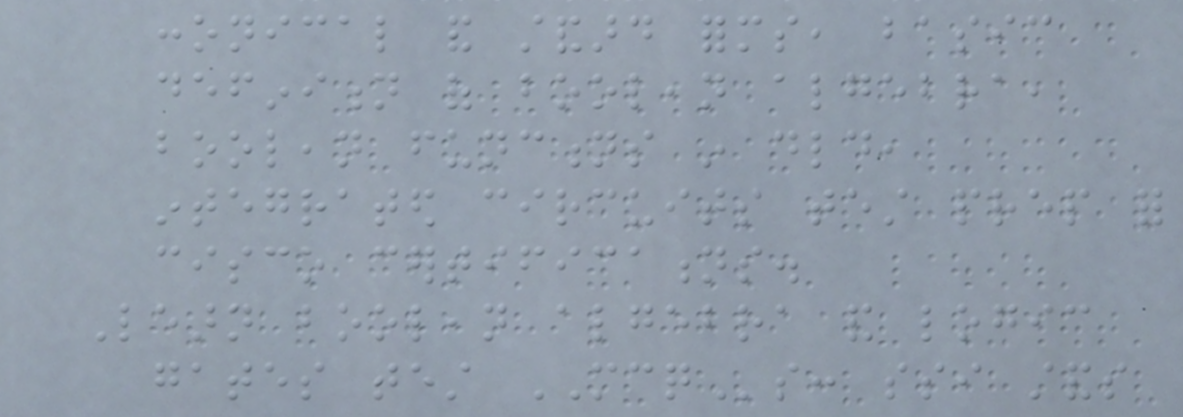cononical and standard forms, basic
definition of boolean algebra,
boolean functions in dld,
integrated circuits test prep for
cisco certifications.
Learn boolean algebra and logic
gates test MCQs: ssi stands
